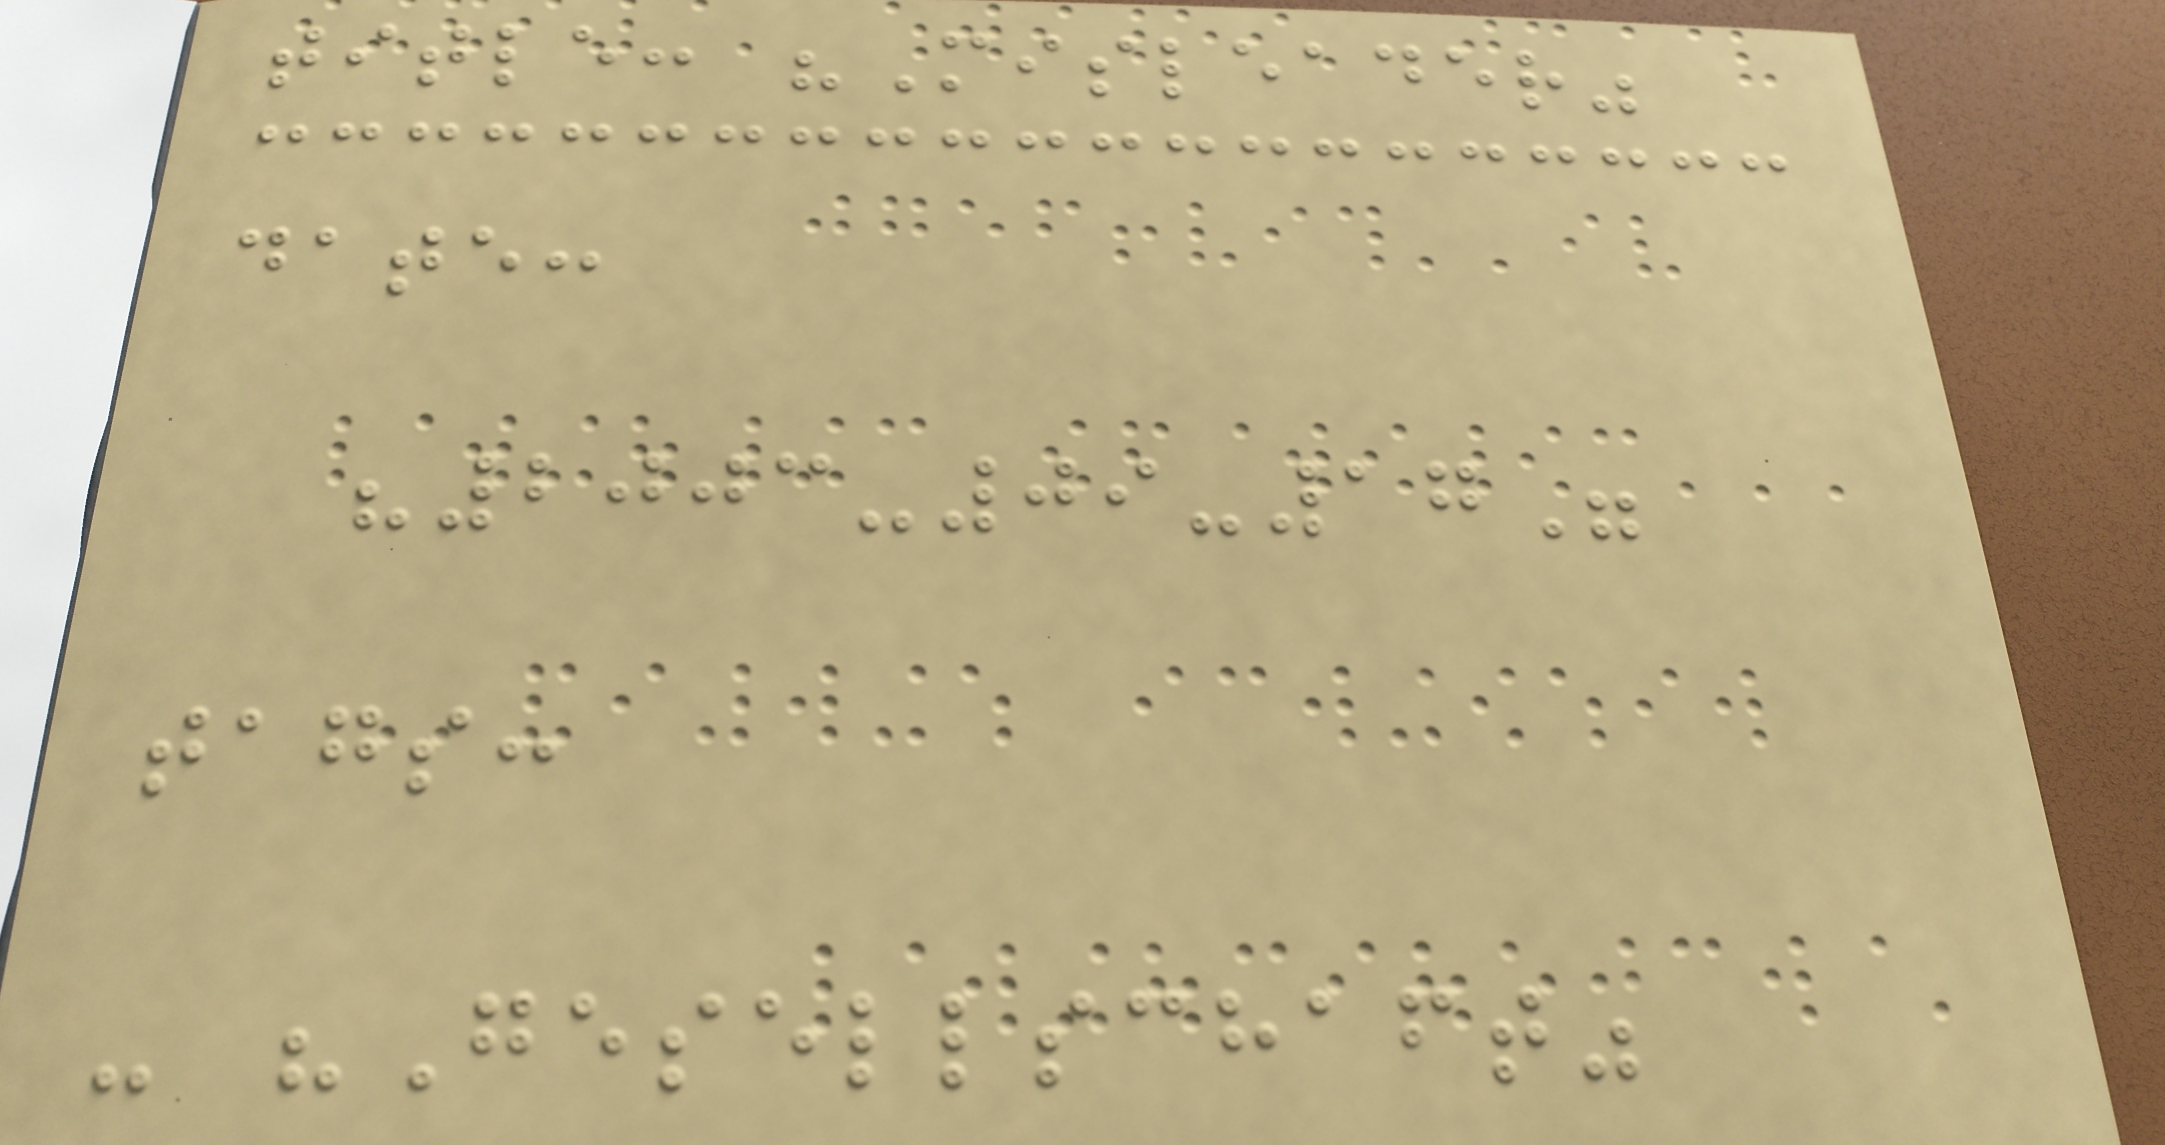title: "Misleader"
date:
"2003-09-17"
tags:
- "Gesellschaft"
